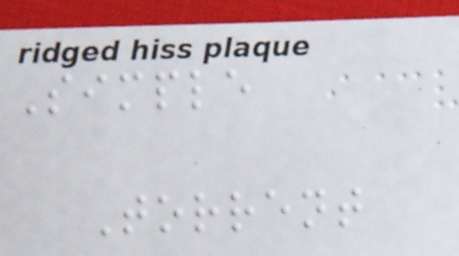Simple
Torrent
